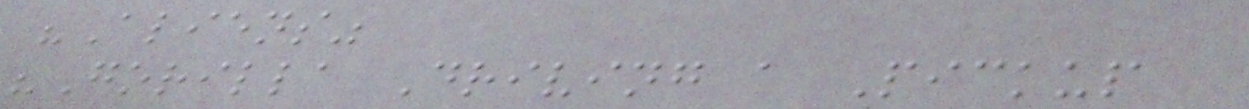"Aliens"
"Gorilla Driving a Pickup
